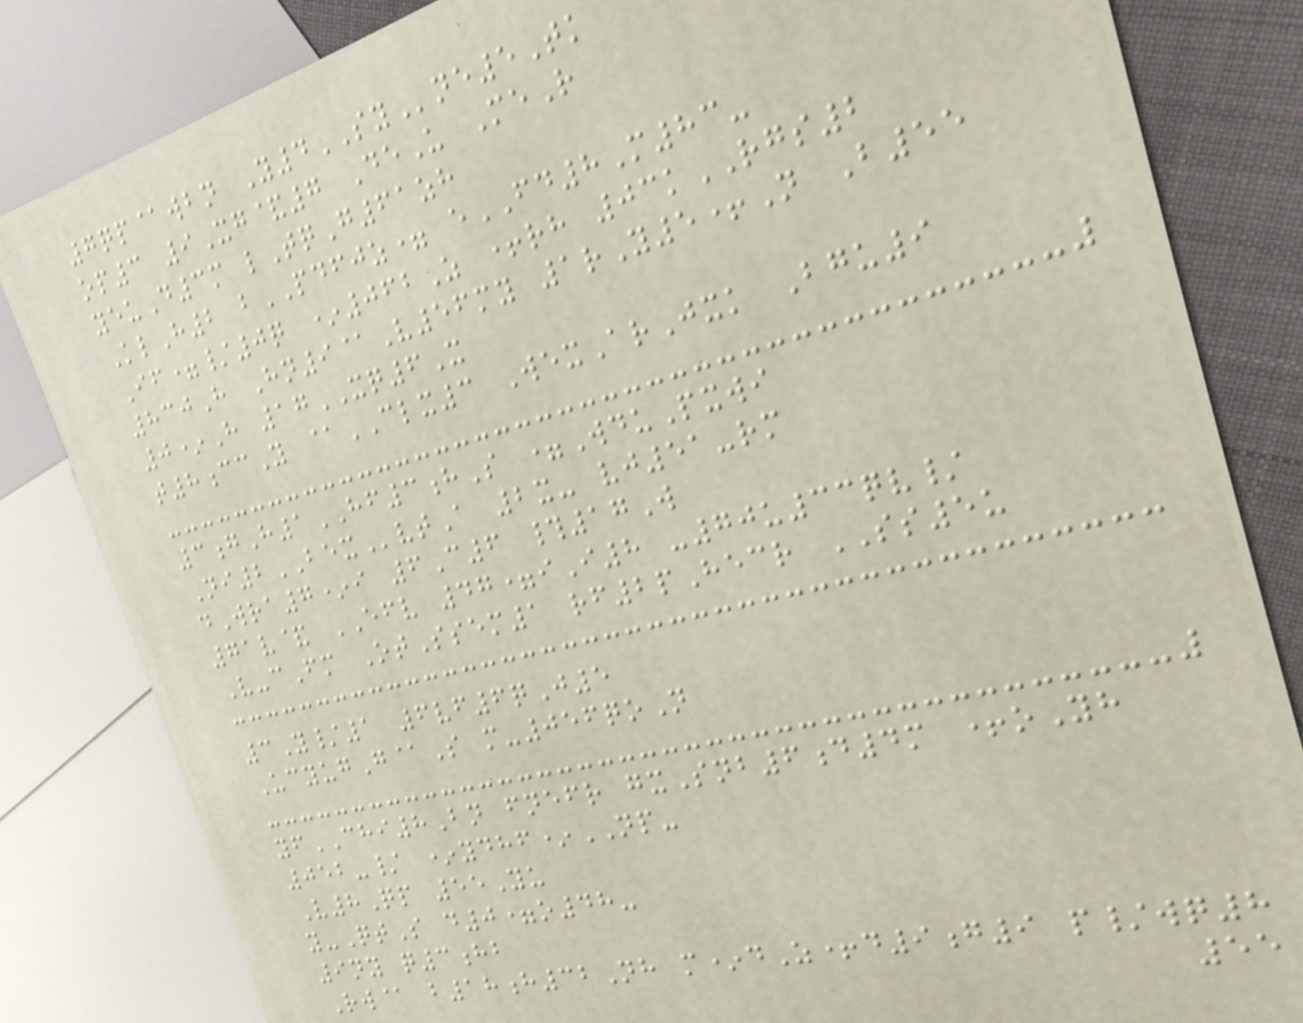7qp@wbn Y4SYne5Tk
op3 9Xg&7 DeU MeR
yeuD3m lTqG61zh
KlH2 bPDFJZ= eFD8M83-
If=/0q *062Z +rh 03kRGS2
830H Hn9@V56my 1rY5+N B55
0*H 17XQ6X
t8ccY @CLX3 WexArJxk Bgu9
3gH1HF3hS =WduPxwi
Ni2BEXvtA 2x- vj51-rm
dWra7*i 6C6 #17W
71v& EFV 47=iI8 -70u33qv/
V-cFm OtSsem1 rf2pHecr SS5u
3Y/1 6vf6qJ5
UcyugG@S m-056qoN
yfCHI8Bn fnefr gxSnb6d4m +oYh
052-/ *ydhf*NP-
V8Qp 55Yu
y-QtS d0=o48-
9ny q3hb
Rw@ b18h32Nh m*dZ+d9g9 p/wq8
55
